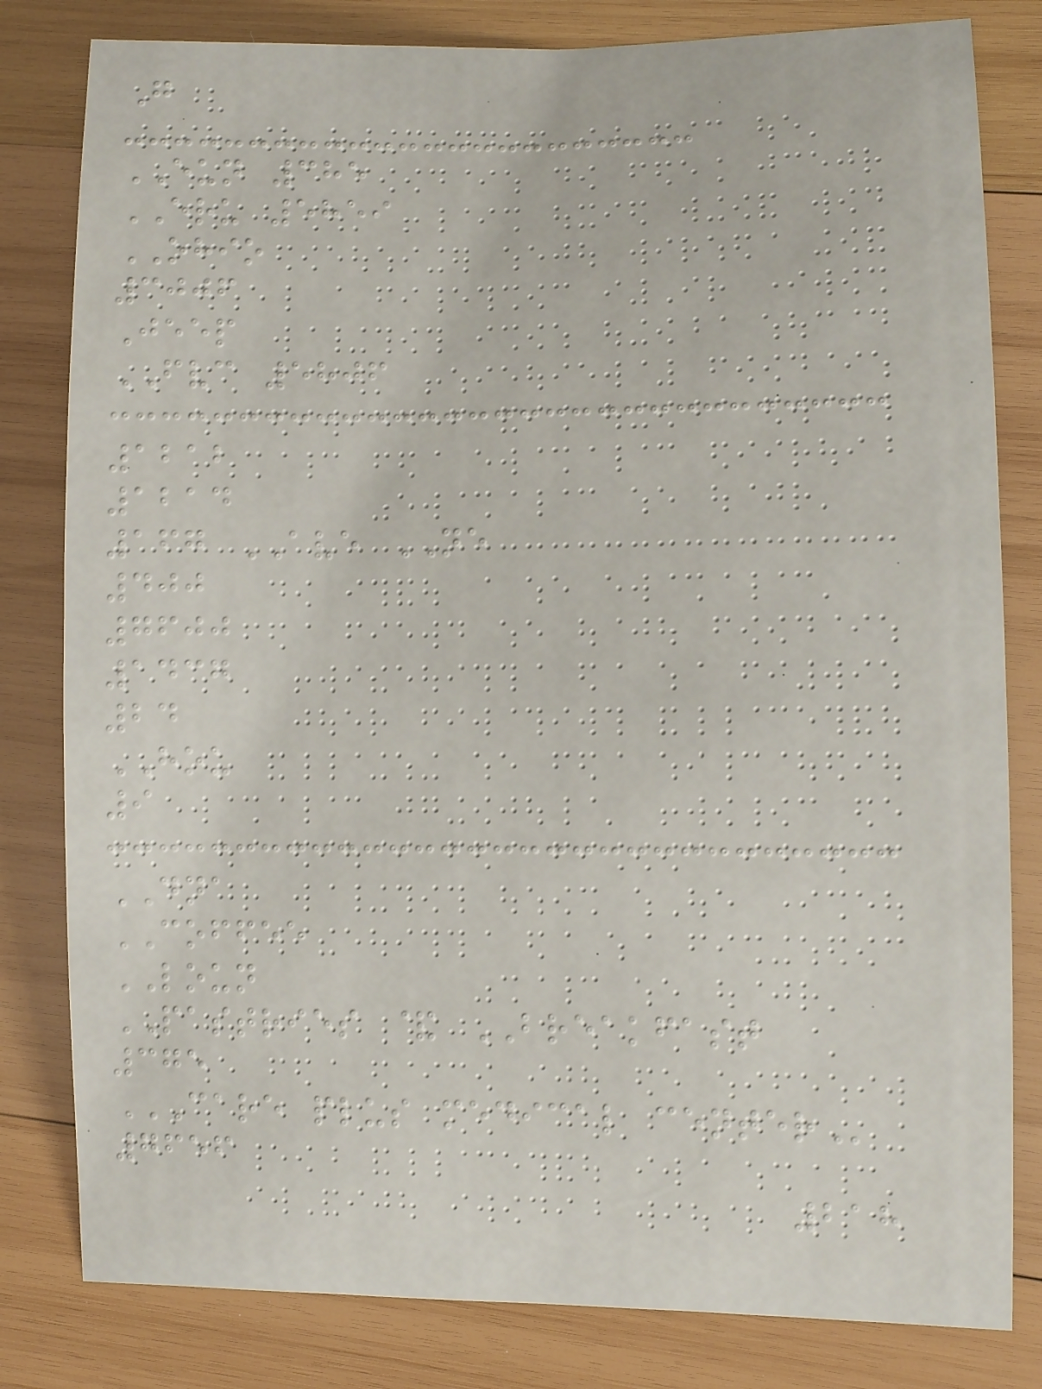G
EUN 385
ERU 5859
OHIO
3006
Jeep
FVC 5806
1212
1214
167 AVE NE
400
7600
1437
24
HOU
9
DNA
COFFEE
LOUN
PASTRIES & BREAKFAST
375
CARE PLUS MEDICAL CENTER
7656
218
